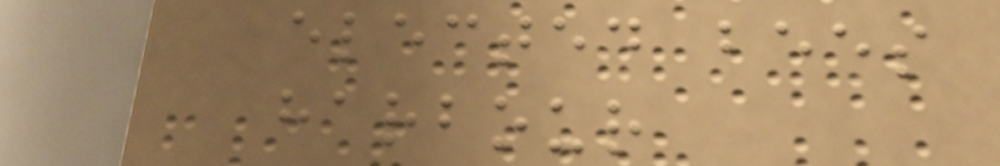elected bees
harbour
